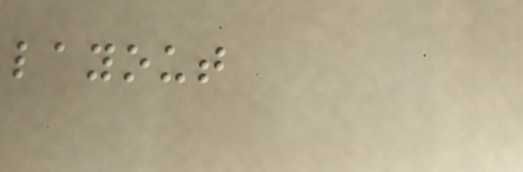layout
